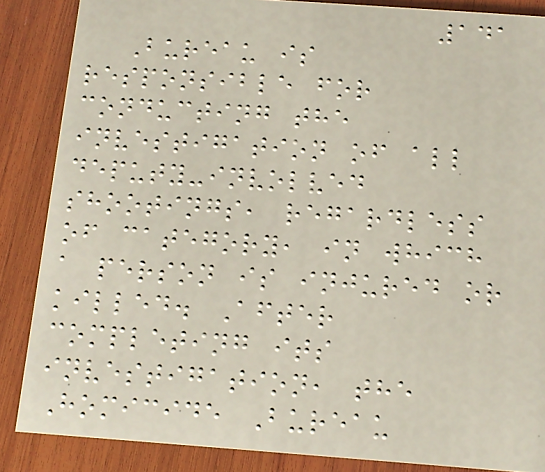141
Bureau is
responsible for
conducting the
investigation of all
deputy-involved
shootings, regardless
of category, in which
a person is injured or
killed. After
completing its
investigation, the
Homicide Bureau
